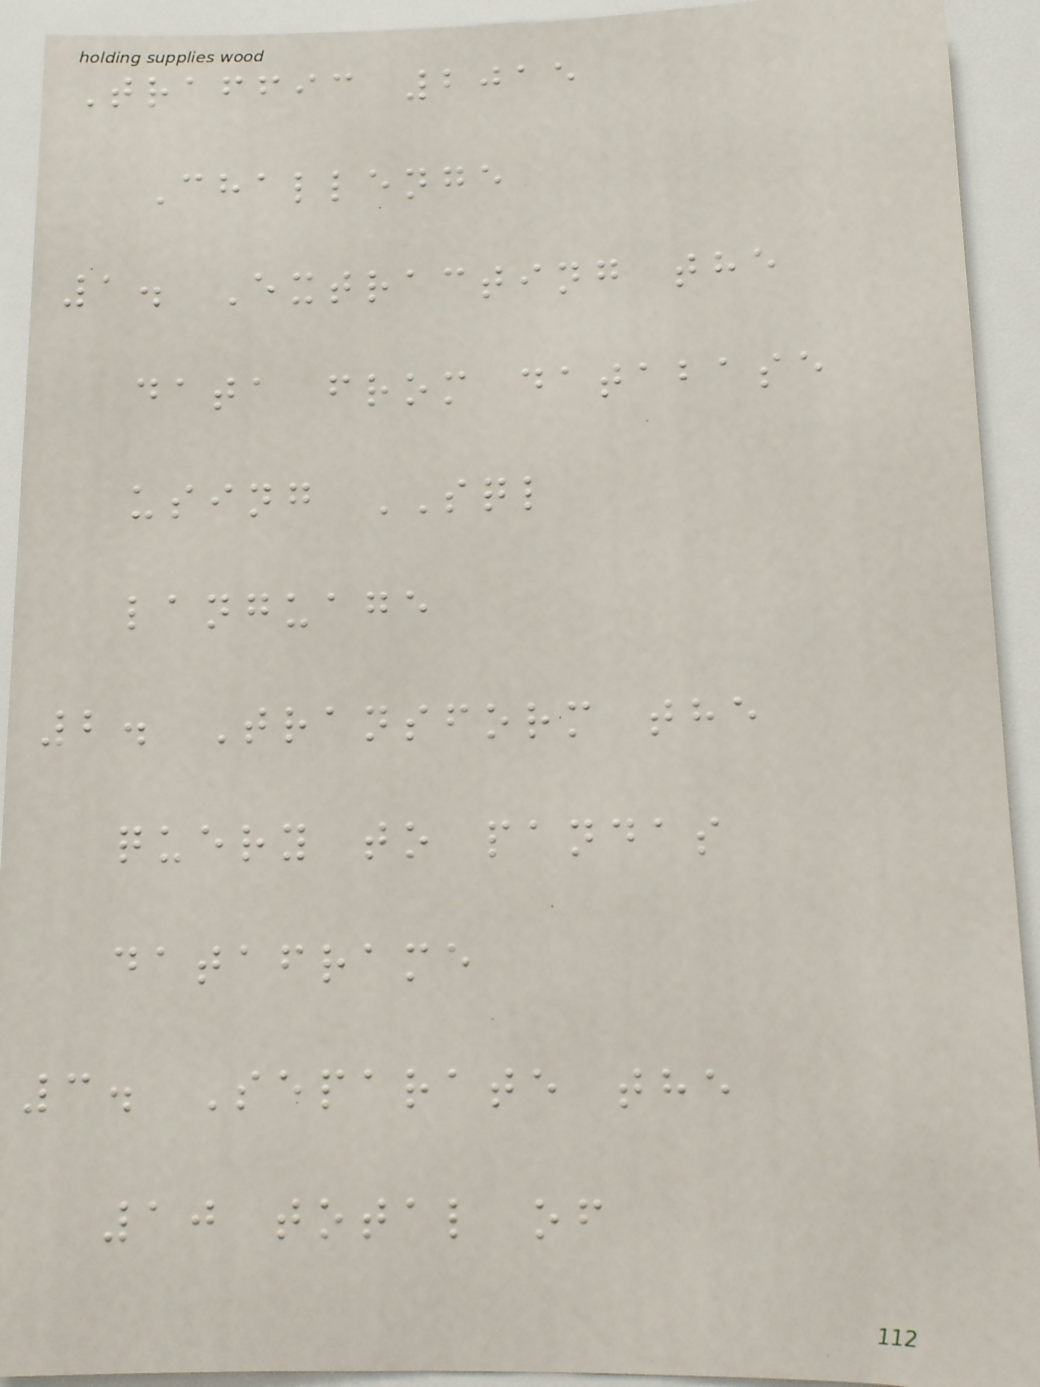Traffic 2015
Challenge
1. Extracting the
data from database
using SQL
language
2. Transform the
query to pandas
dataframe
3. Separate the
10 total of
